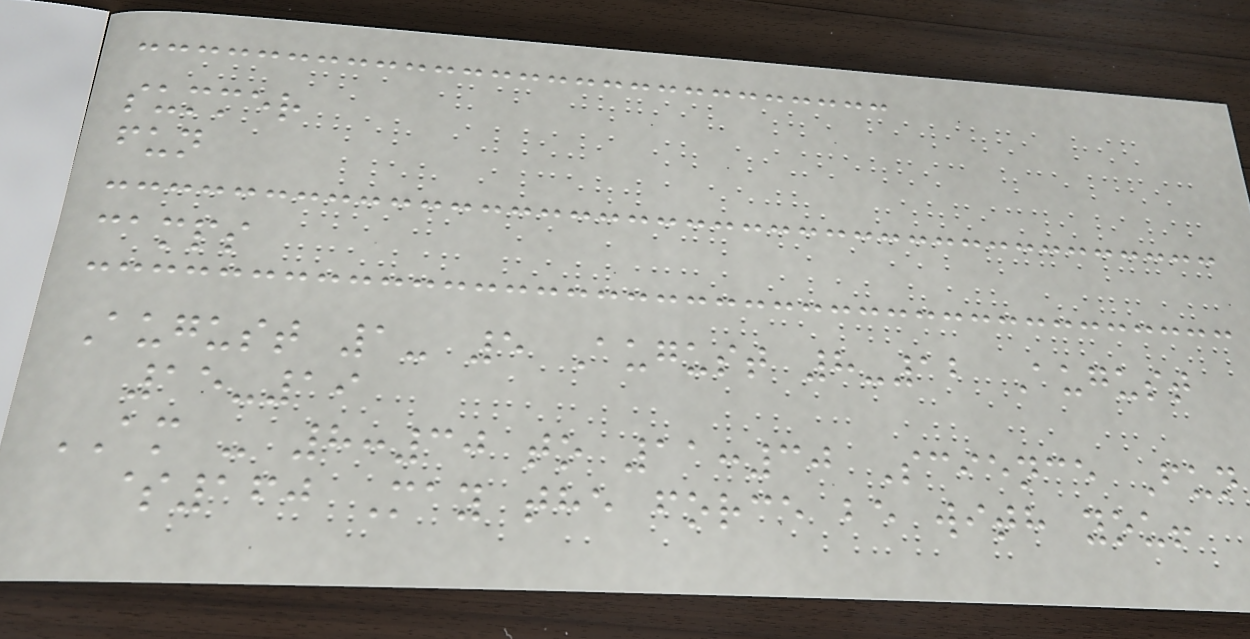summer
fun
camps
August 1- 5 August 8-12 August
15-19
AM - 8:30 to 11:30 Science Fun
$160 May the force be with you!
